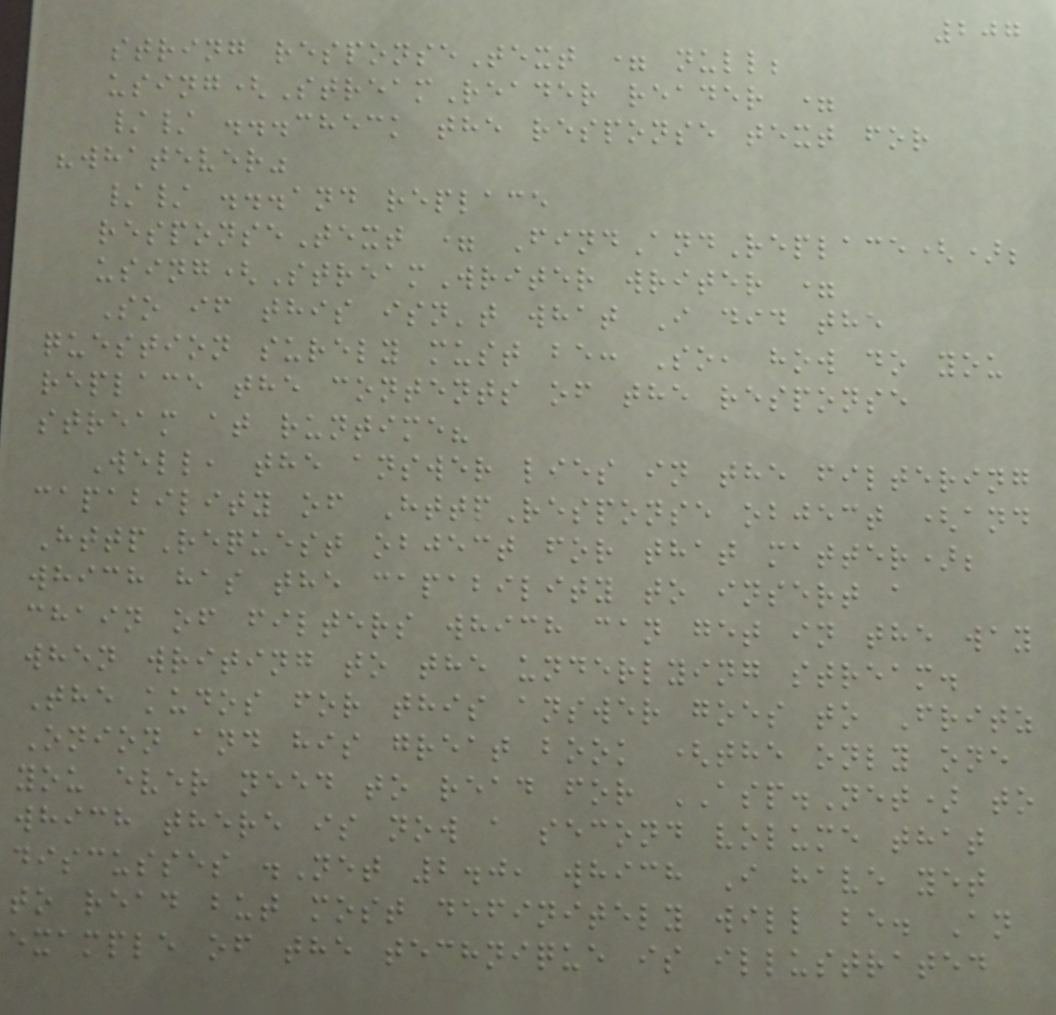207
string responseText = null;
using(StreamReader reader =
// ...check the response text for
"whatever"
// ...and replace
responseText = FindAndReplace();
using(StreamWriter writer =
So if this isn't what I did the
question surely must be: So, how do you
replace the contents of the response
stream at runtime?
Well, the answer lies in the filtering
capability of HttpResponse object (and
HttpRequest object for that matter);
which has the capability to insert a
chain of filters which can get in the way
when writing to the underlying stream.
The kudos for this answer goes to Fritz
Onion and his great book (the only one
you ever need to read for ASP.Net) to
which there is now a second volume that
discusses .Net 2.0, which I have yet
to read but most definitely will be. An
example of the technique is illustrated
